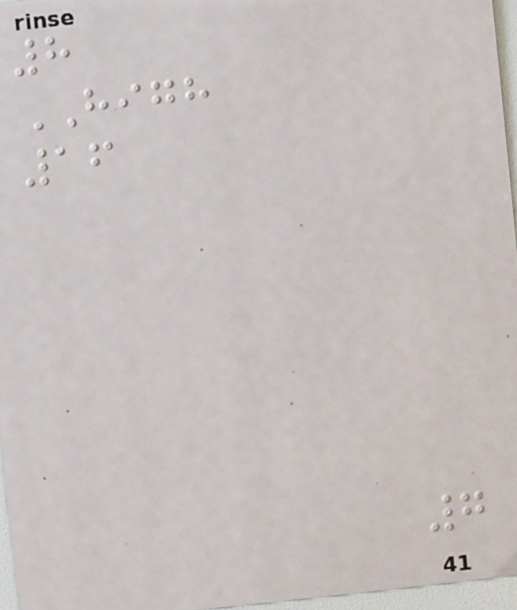8
HIGH
16
7
